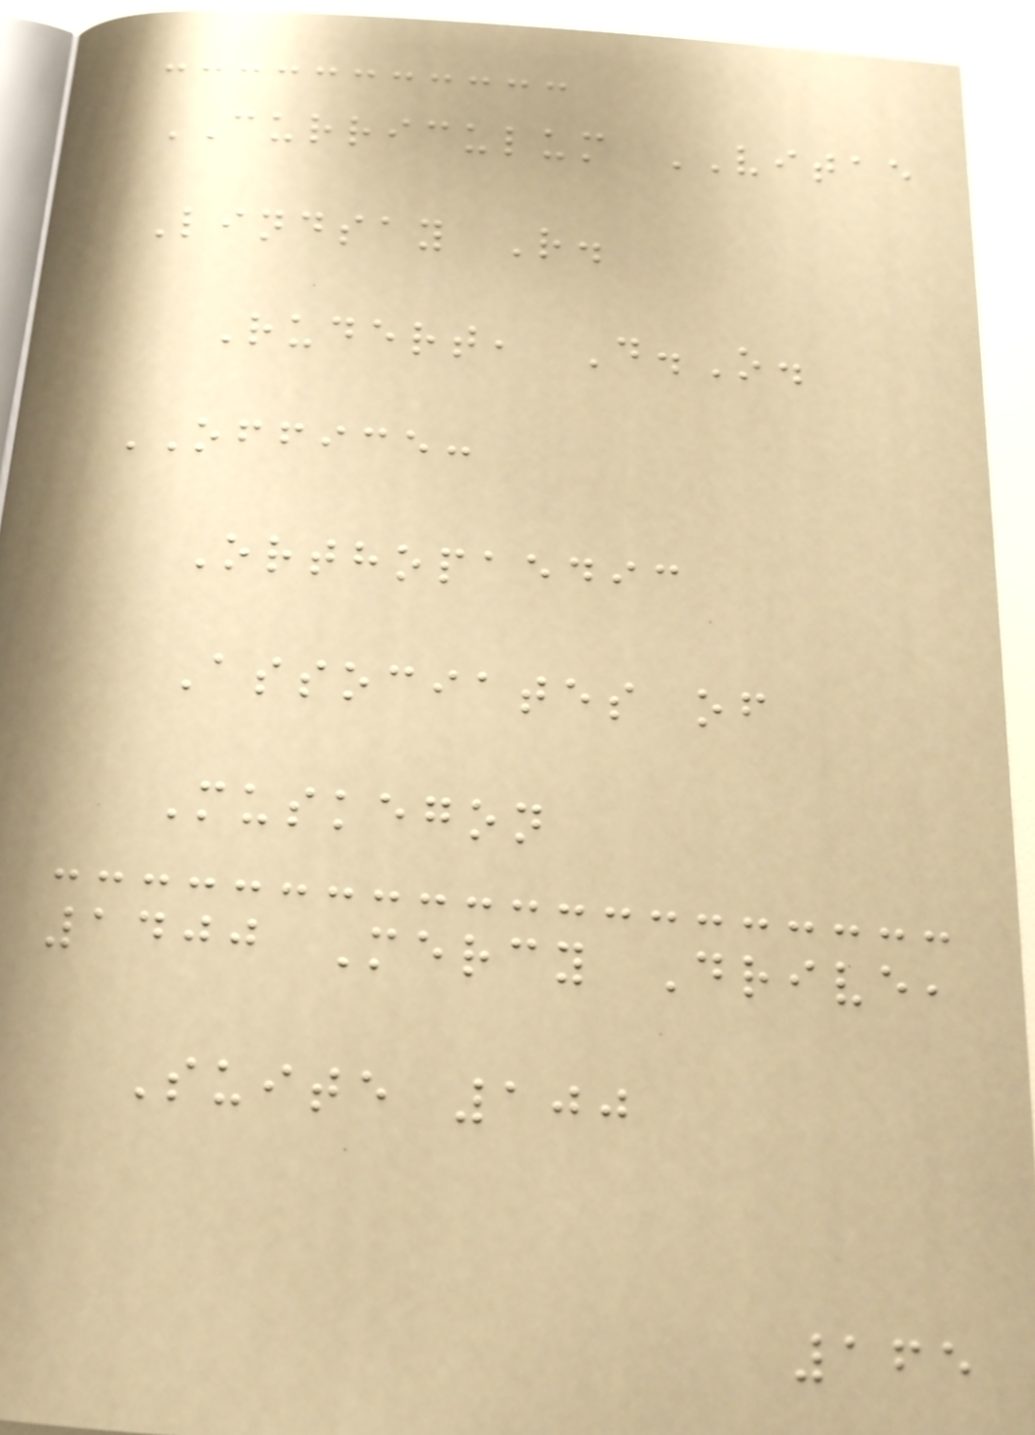CURRICULUM VITAE
Lindsay R.
Rudert, D.O.
OFFICE:
Orthopaedic
Associates of
Muskegon
1400 Mercy Drive,
Suite 100
165
